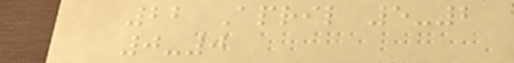22 April 5-2
0-0
